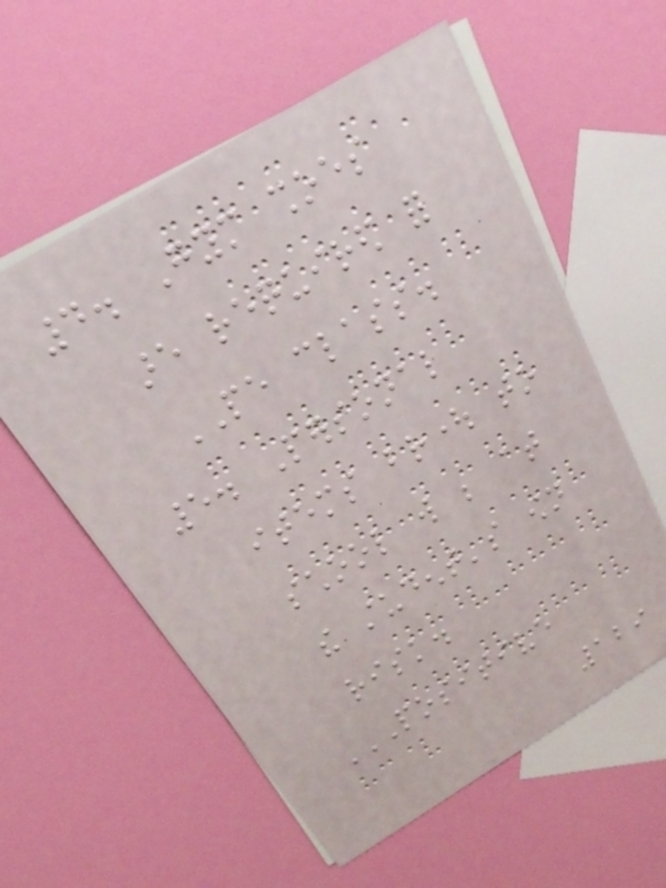4. Gym shoes
are required for
PE class.
5. Personal
items brought to
school will be at
the student's own
risk.
POSITIVE
129
